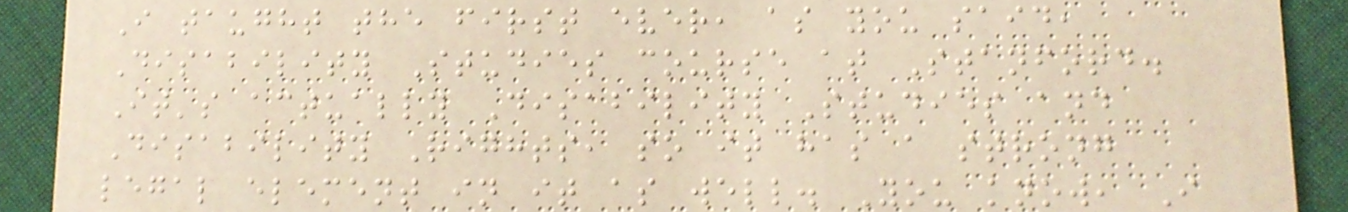I taught the first ever, as you said,
Disability Studies course at Stanford.
It's actually Disability Studies and
Disability Rights, so it has a strong
legal element in it as well. You know, I
